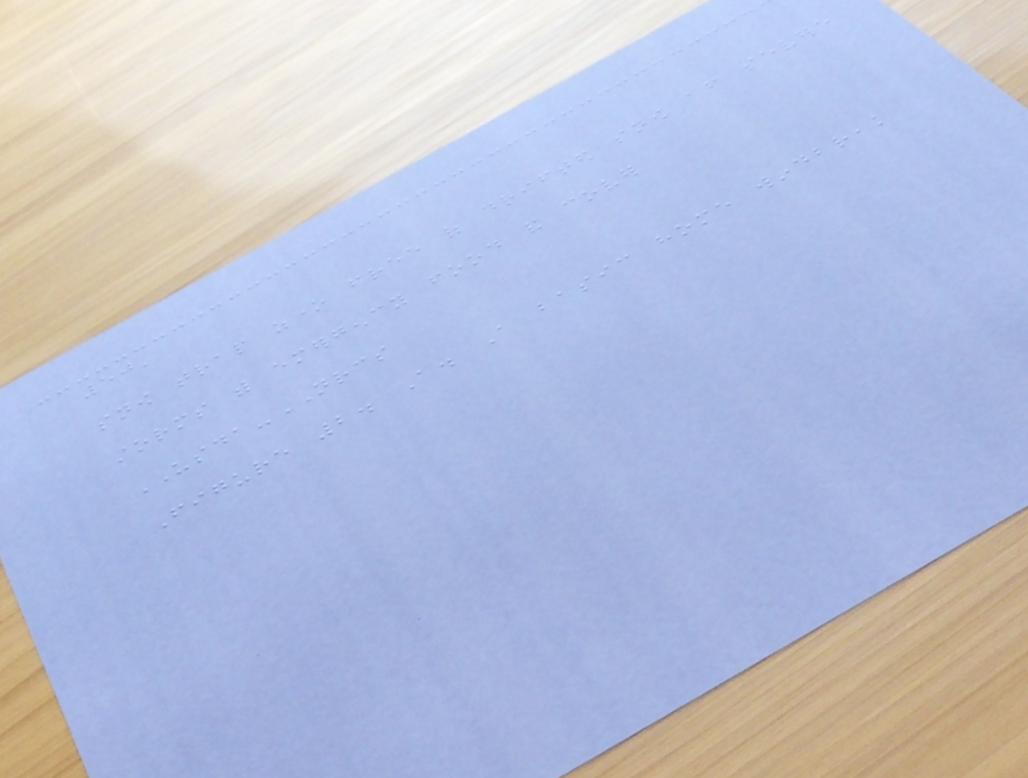50'
snow trap zone free of drifted snow after severe
storms with emergency food and cover
USDA-NRCS
Figure 2. A. A basic home windbreak
